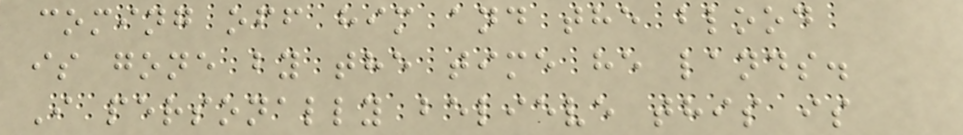coming off him and the blood
is gone by the time he lands.
I personally believe this is
